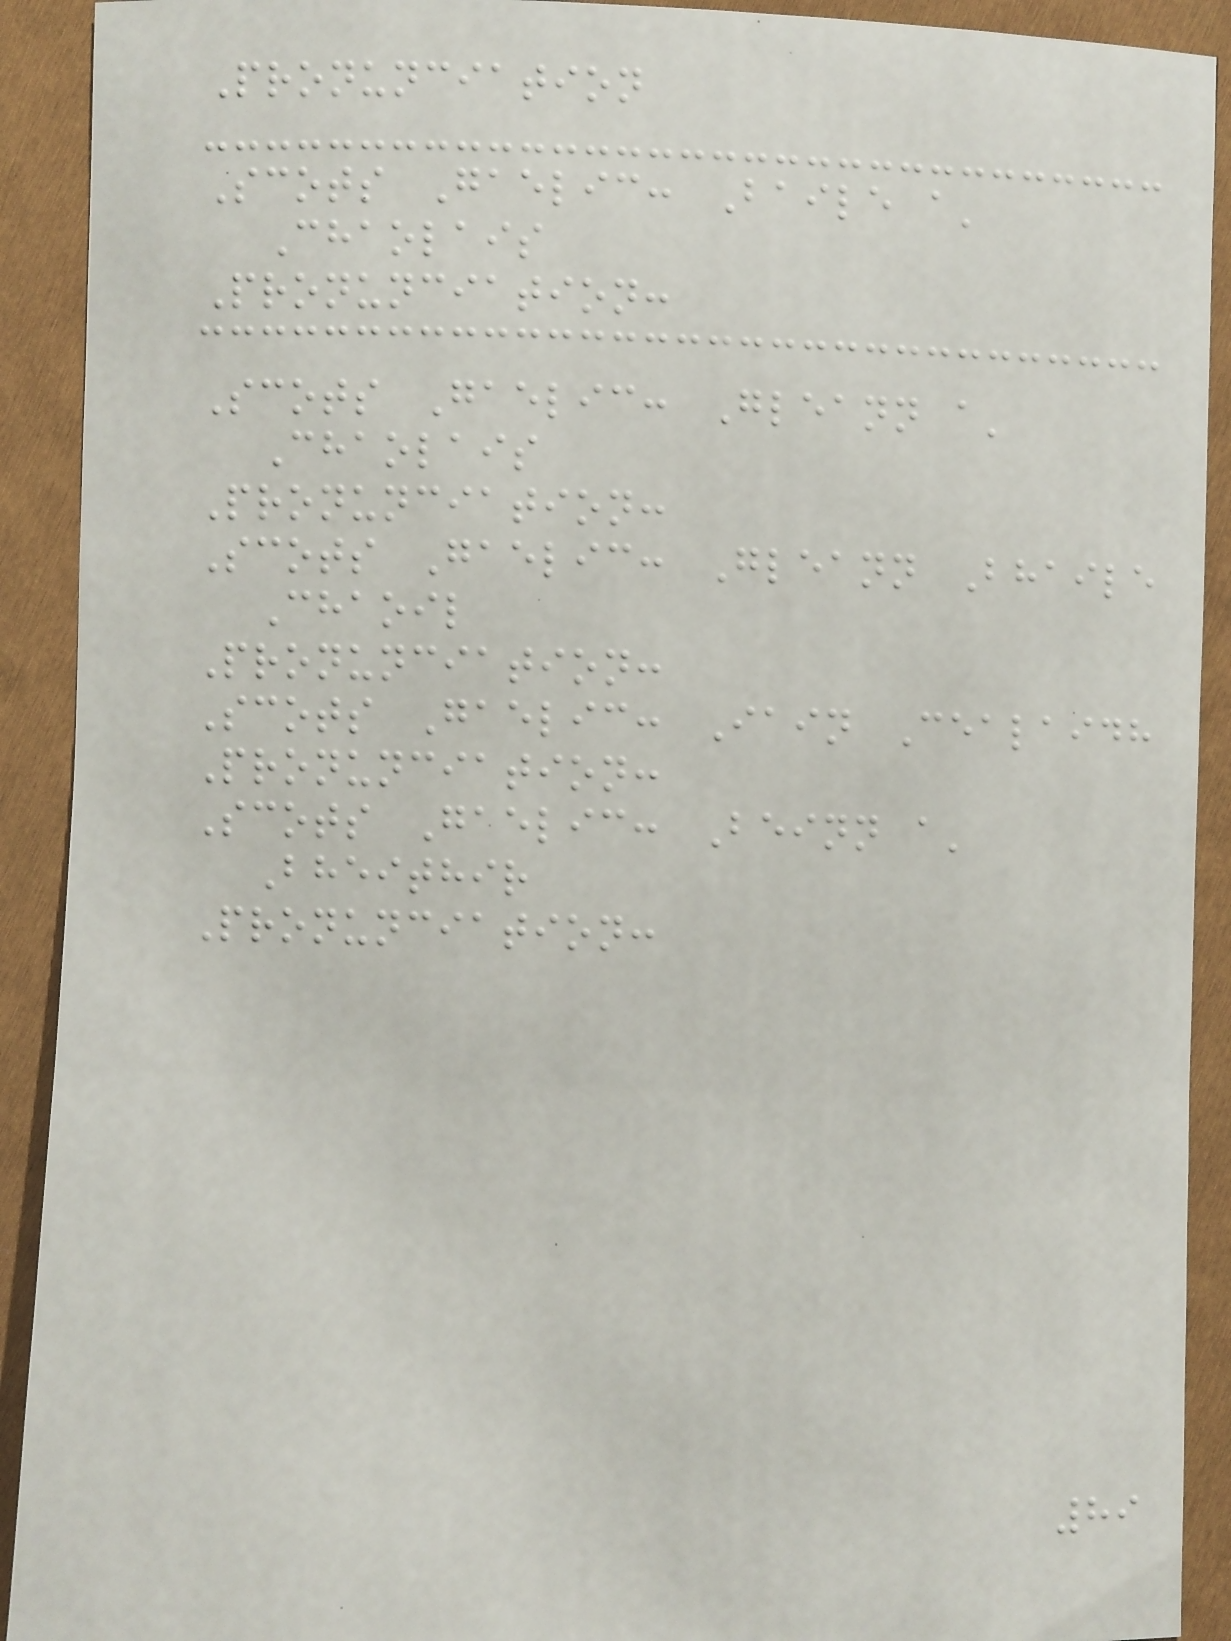Pronunciation
Scots Gaelic: Baile a'
Chaolais
Pronunciation:
Scots Gaelic: Gleann a'
Chaolais
Pronunciation:
Scots Gaelic: Gleann Bhaile
Chaoil
Pronunciation:
Scots Gaelic: Iain Cealaidh
Pronunciation:
Scots Gaelic: Beinn a'
Bheithir
Pronunciation:
89
